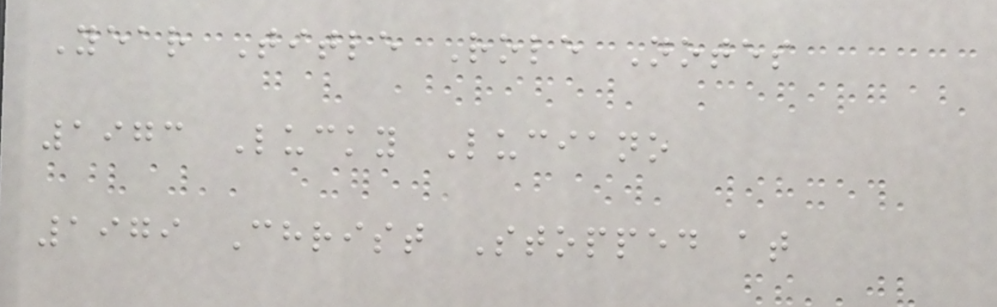Year Title Role Notes
1973 Lucky Luciano
1979 Christ Stopped at
